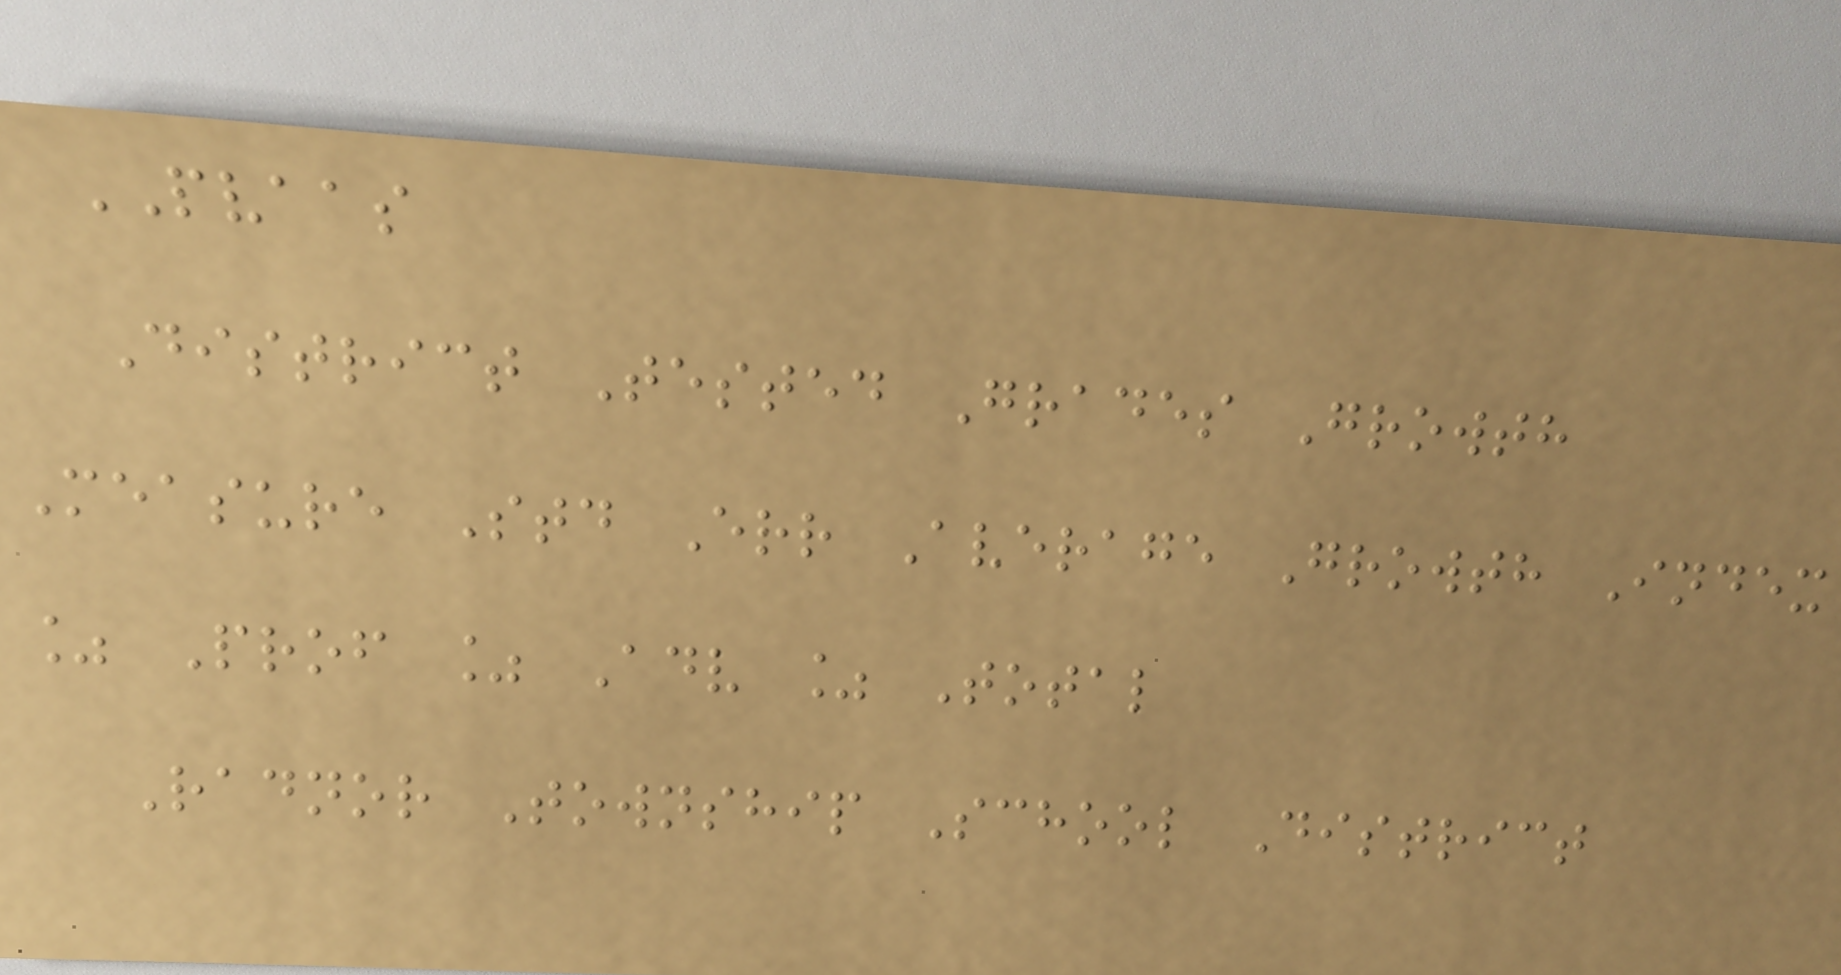PVAAS
District Tested Grades Growth
Measure Std Err Average Growth Index
% Prof % Adv % Total
Radnor Township School District
